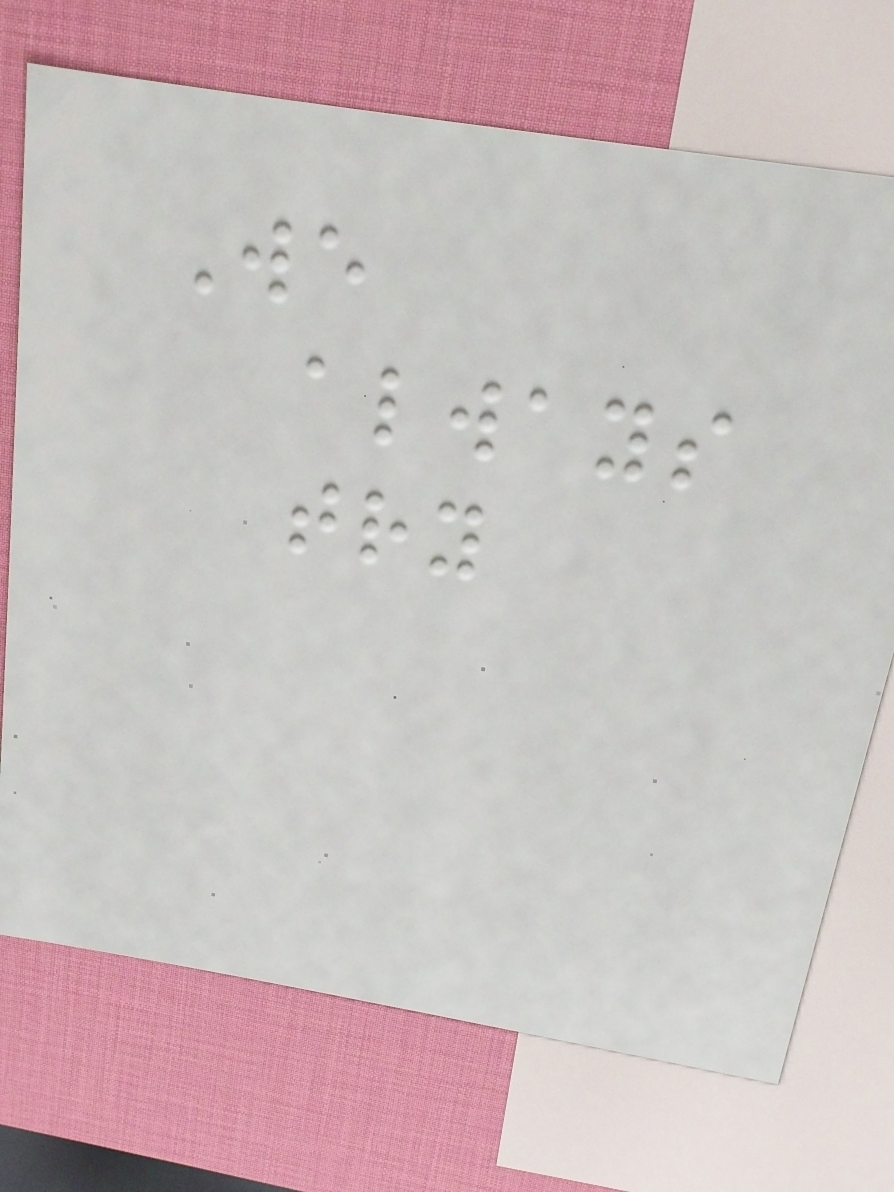We
always
try
